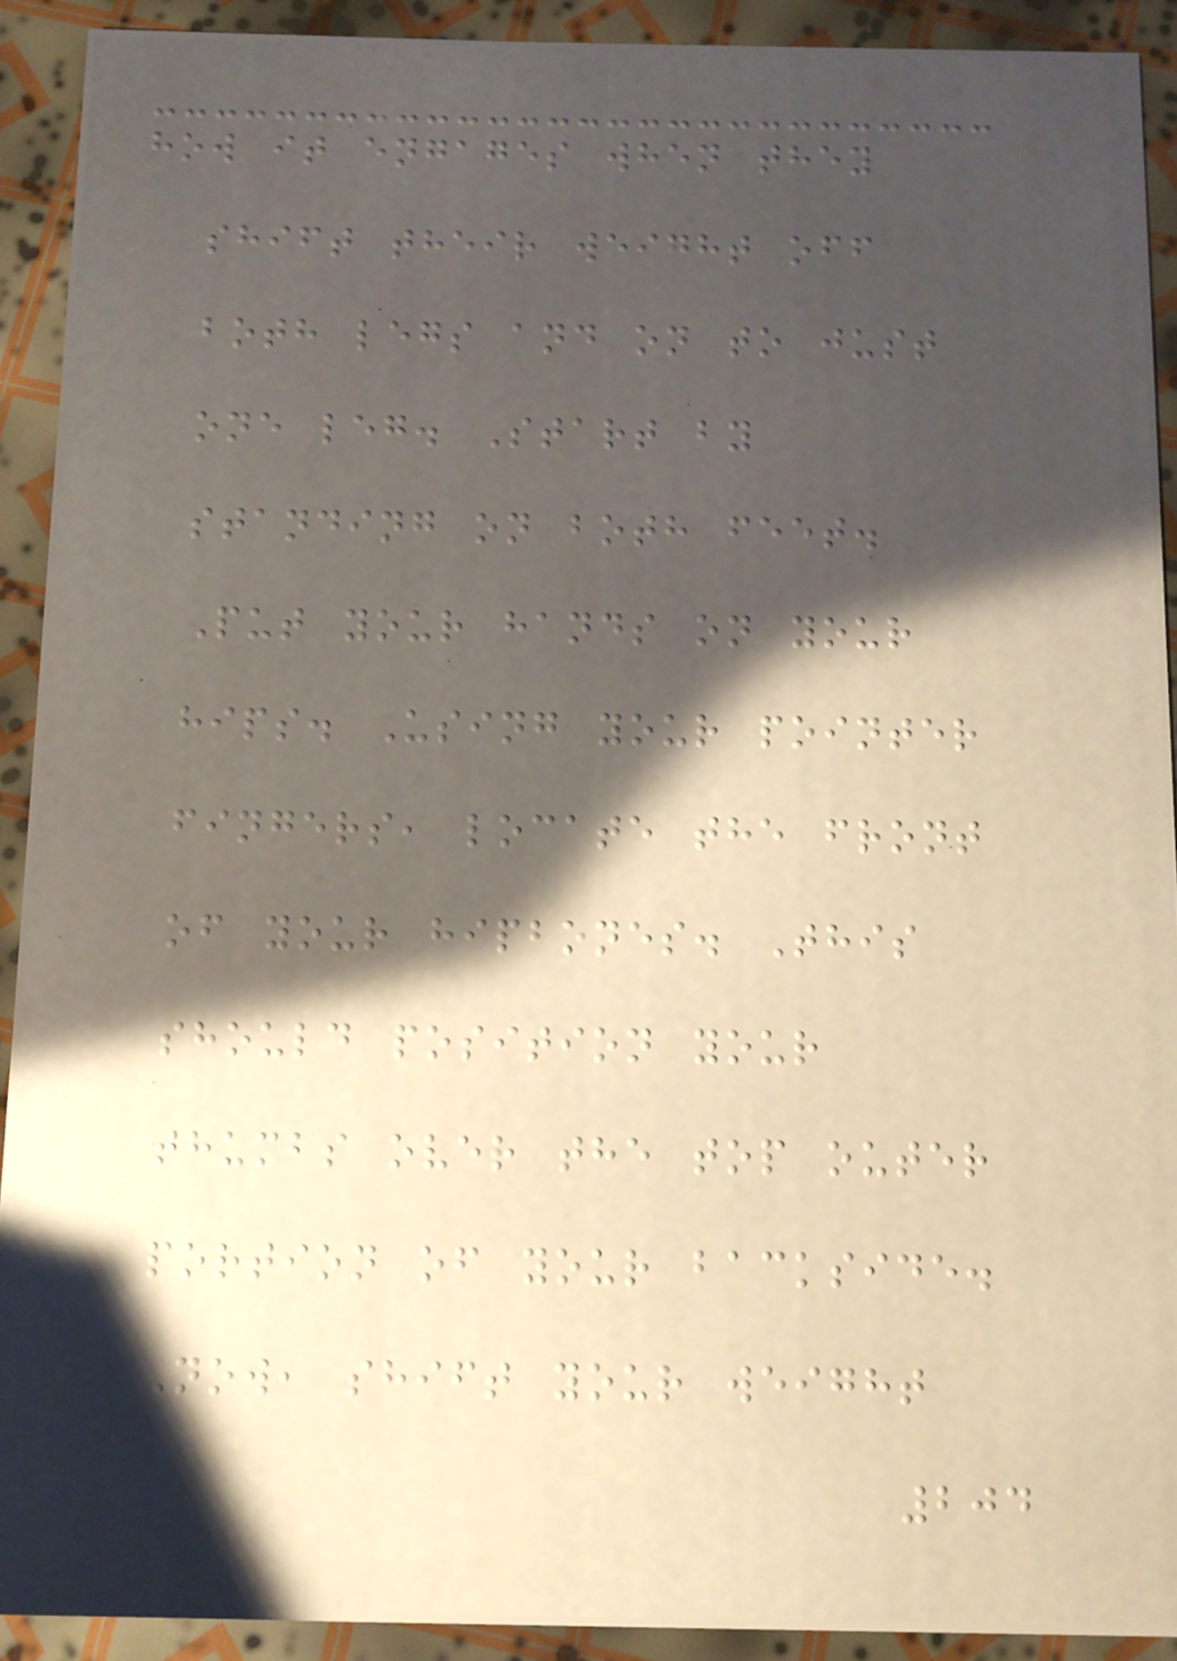how it engages when they
shift their weight off
both legs and on to just
one leg. Start by
standing on both feet.
Put your hands on your
hips. Using your pointer
fingers, locate the front
of your hipbones. This
should position your
thumbs over the top outer
portion of your backside.
Now, shift your weight
204
